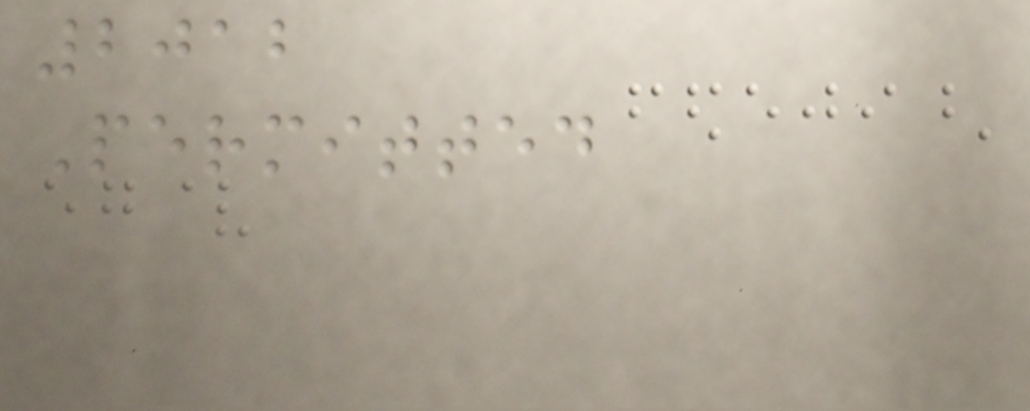2012
Permitted
